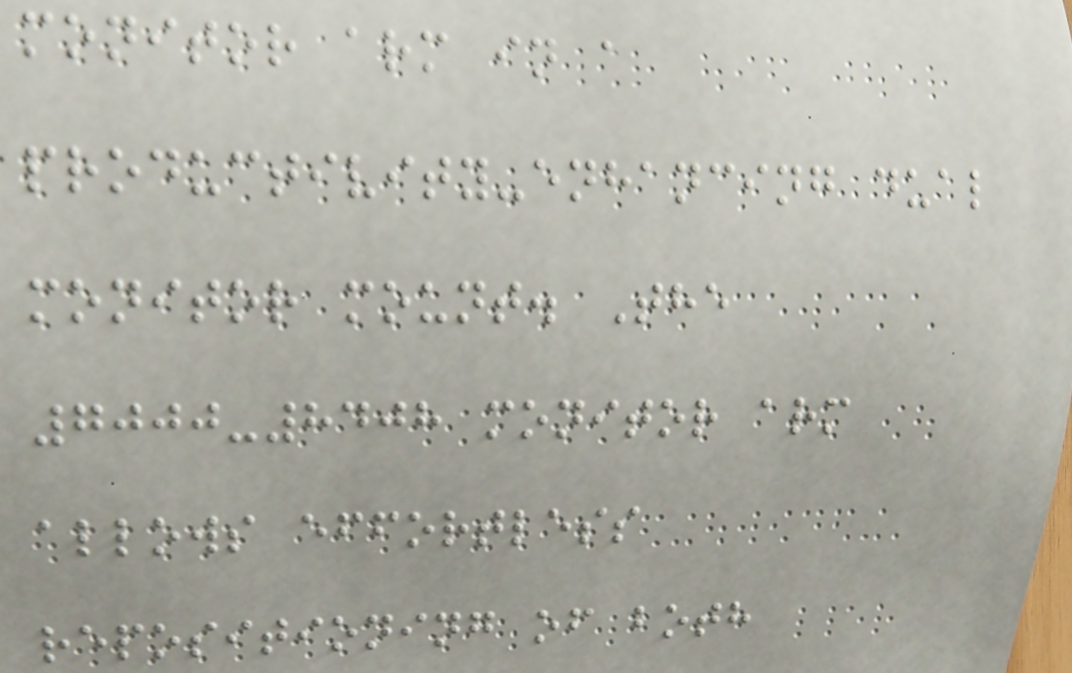monitor arm in a
productivity-enhancing dual
monitor mount. The
7000-8408 monitor arm
allows effortless
repositioning of both
